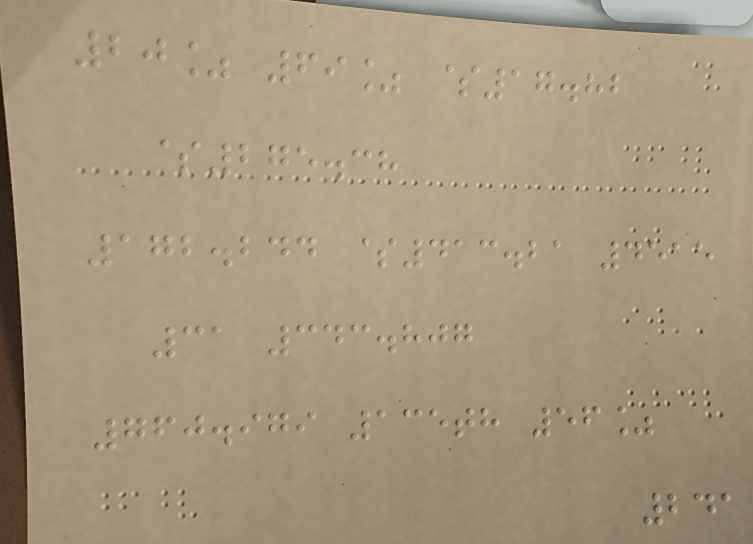20% 69% $17.82
$275.38
172.244 $413.21 4515
31 343.807
760.979 135th 56%
241
